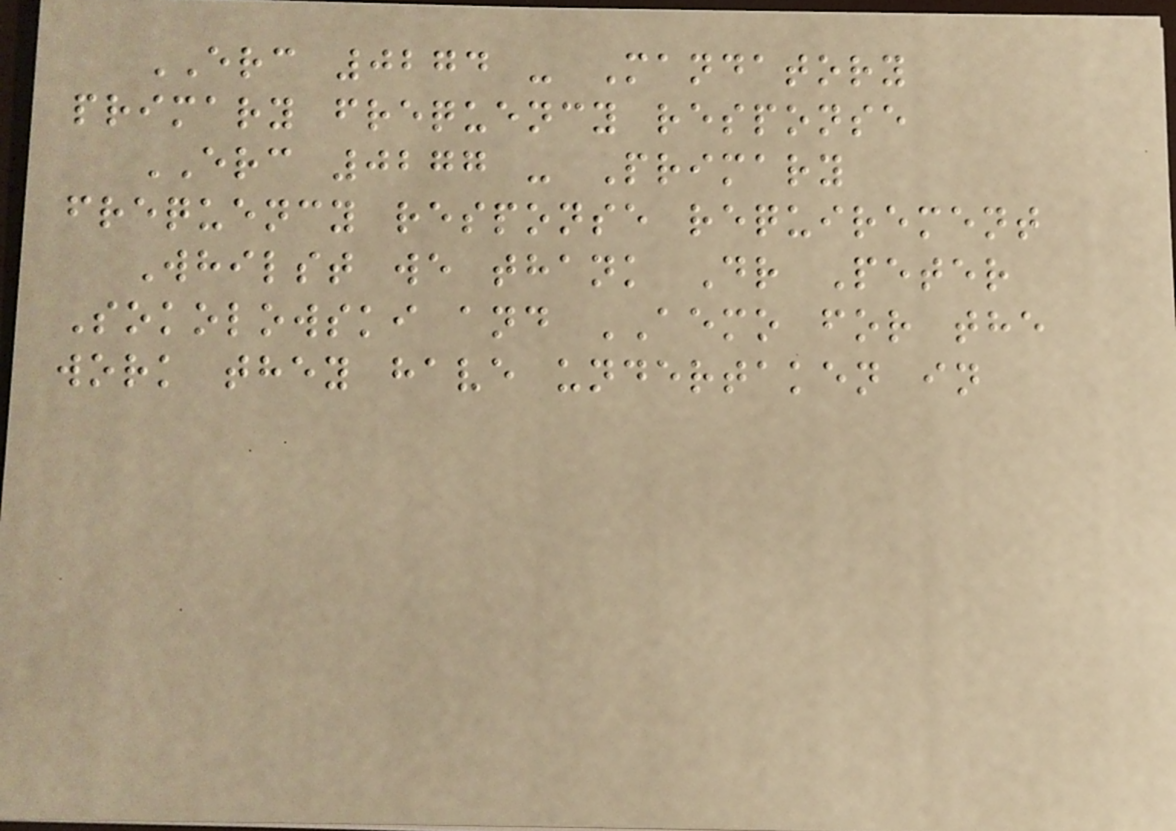ERC 0274 - Mandatory
primary frequency response
ERC 0277 - Primary
frequency response requirement
Whilst we thank Dr Peter
Sokolowski and AEMO for the
work they have undertaken in
